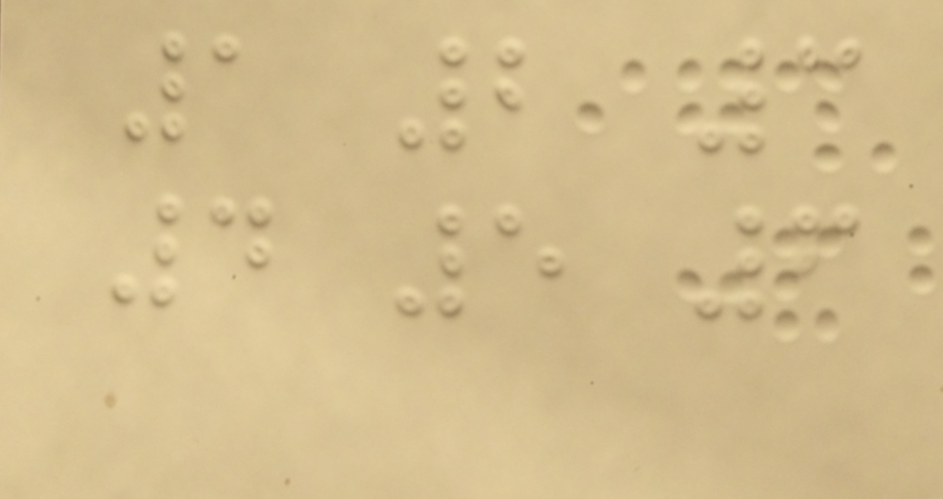1 2 3
4 5 6
